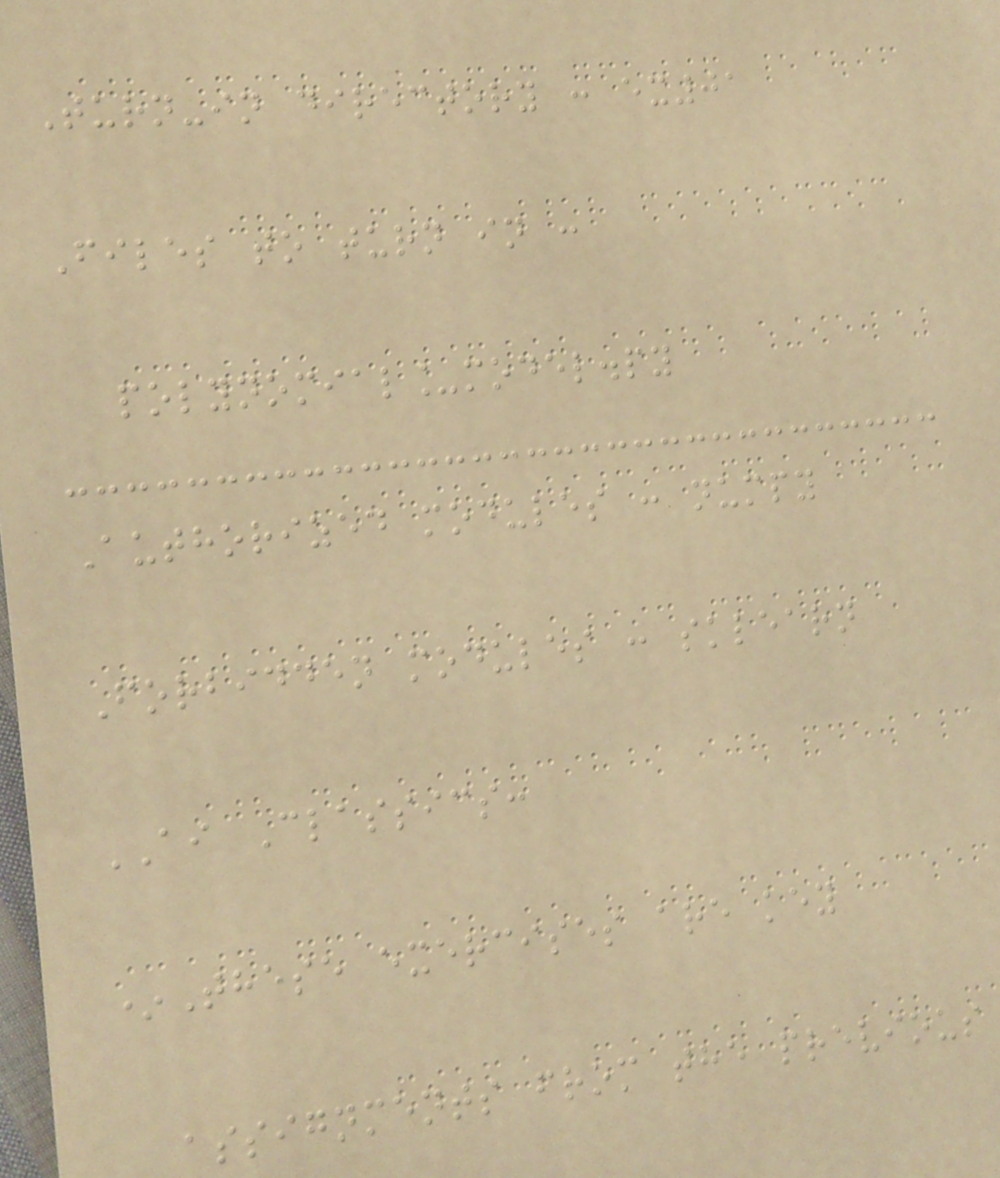Turn-in directory : ex01
Files to turn in :
polynomial_model.py
Authorized modules : numpy
Forbidden modules : sklearn
AI Classics:
*These exercises are key
assignments from the previous
